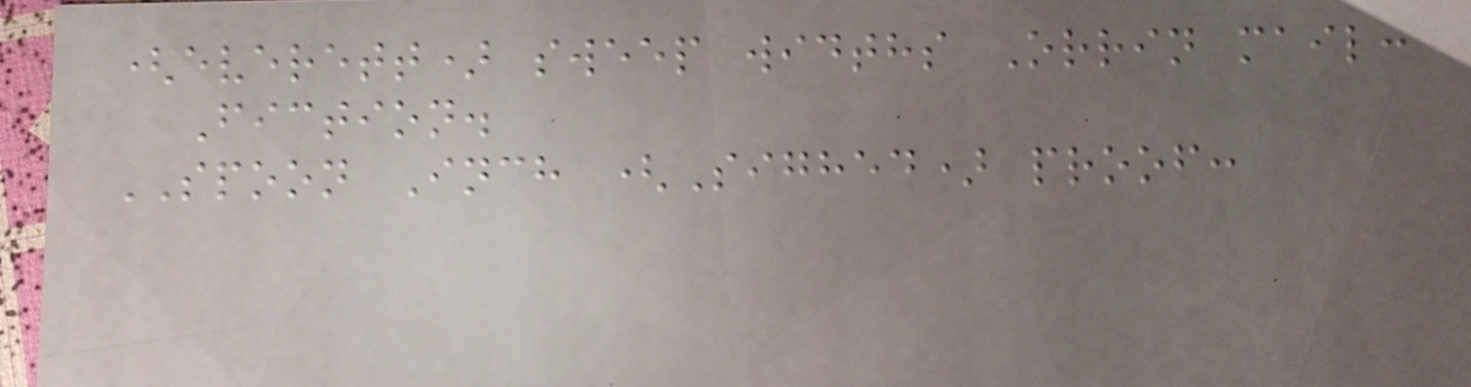(everett) sweep widths Orrin mail:
Fiction.
SPOON Inch (Sighed) proof:
